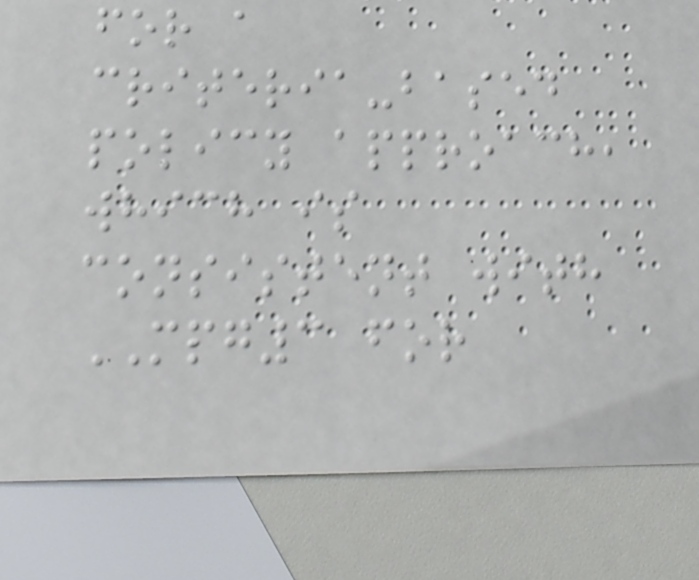for a
criteria-based
policy approach,
which is
consistent with
MPG3 for
